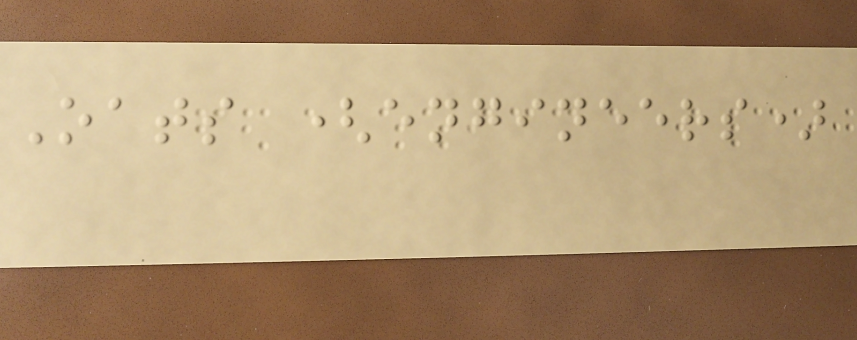Oats (engineers)
